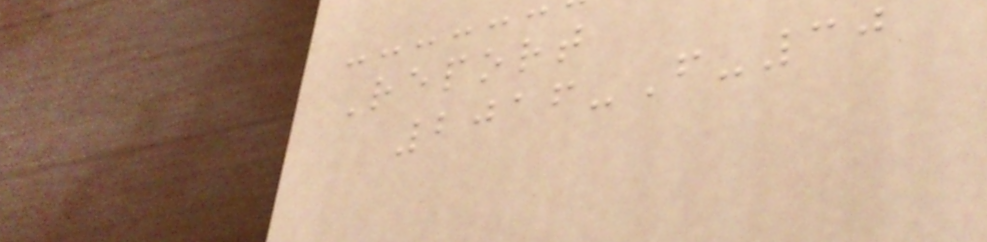Report
2016-F-30
